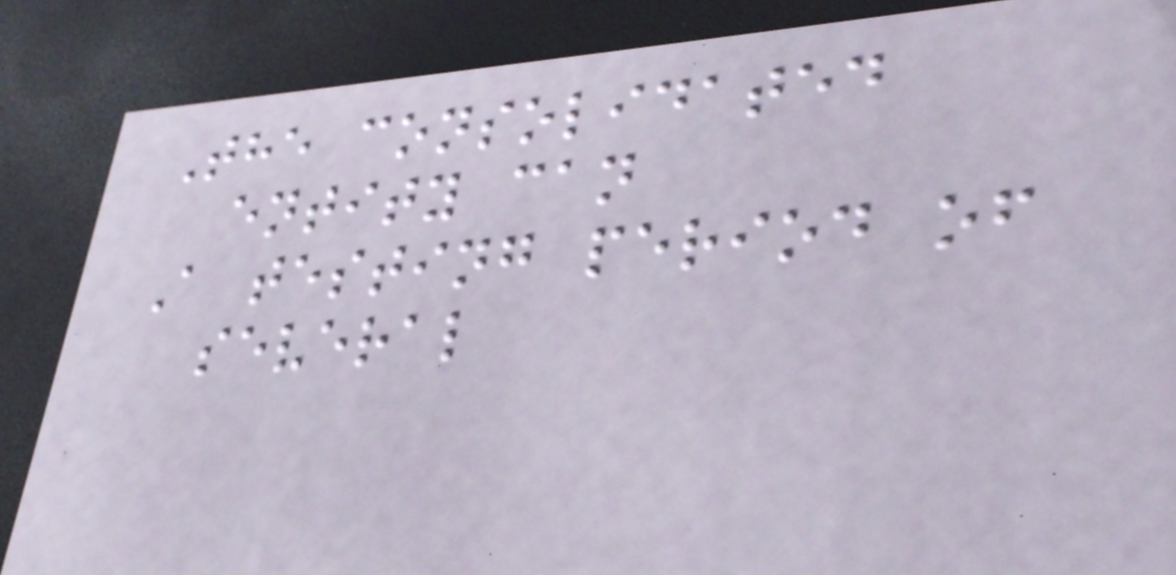The consolidated
entity can
A testing period of
several
